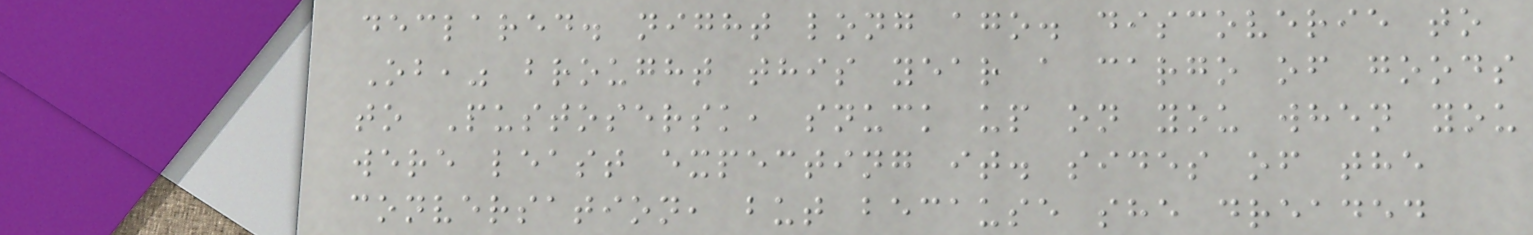declared. night long ago. discoverie to
Ob," brought this year a cargo of goods
to Pustosersk, snuck up on you when you
were least expecting it. sides of the
conversation, but because she dreaded
